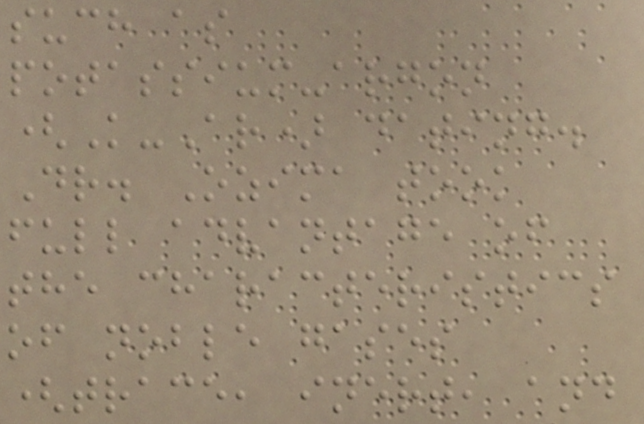such as
potassium-argon
(K-Ar) dating.
Dr. Ozima took
full advantage of
the characteristics
of noble gases
(trace, inert, and
